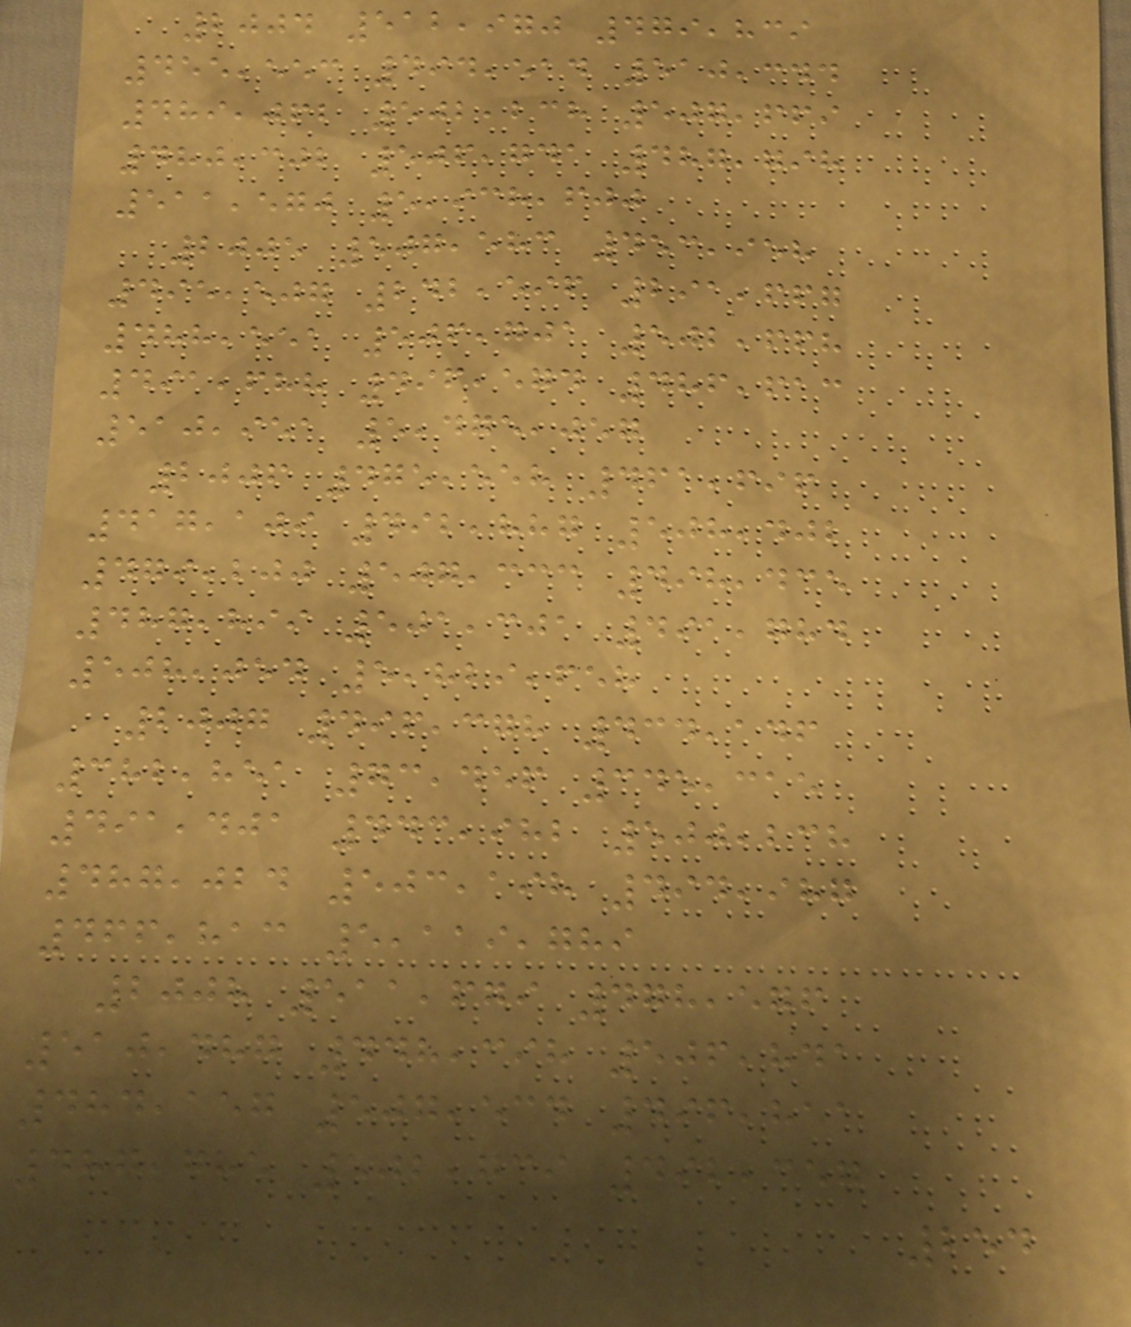2004 512,970 479,839
455,553 494,514 510,344
489,062 502,238 507,669
480,302 506,741 487,798
511,570 5,938,600
2005 507,583 453,958
495,507 242,596 291,667
488,551 506,701 502,668
491,688 496,574 486,613
510,951 5,475,057
2006 475,558 461,696
417,109 492,887 508,402
479,200 507,333 498,435
487,899 501,301 491,784
508,054 5,829,658
2007 496,378 434,146
382,851 73,456 345,315
491,401 443,982 500,238
487,024 503,198 494,987
466,813 5,119,789
2008 511,679 478,576
510,487 448,398 506,841
484,157 507,534 496,811
487,785 502,739 492,357
254
